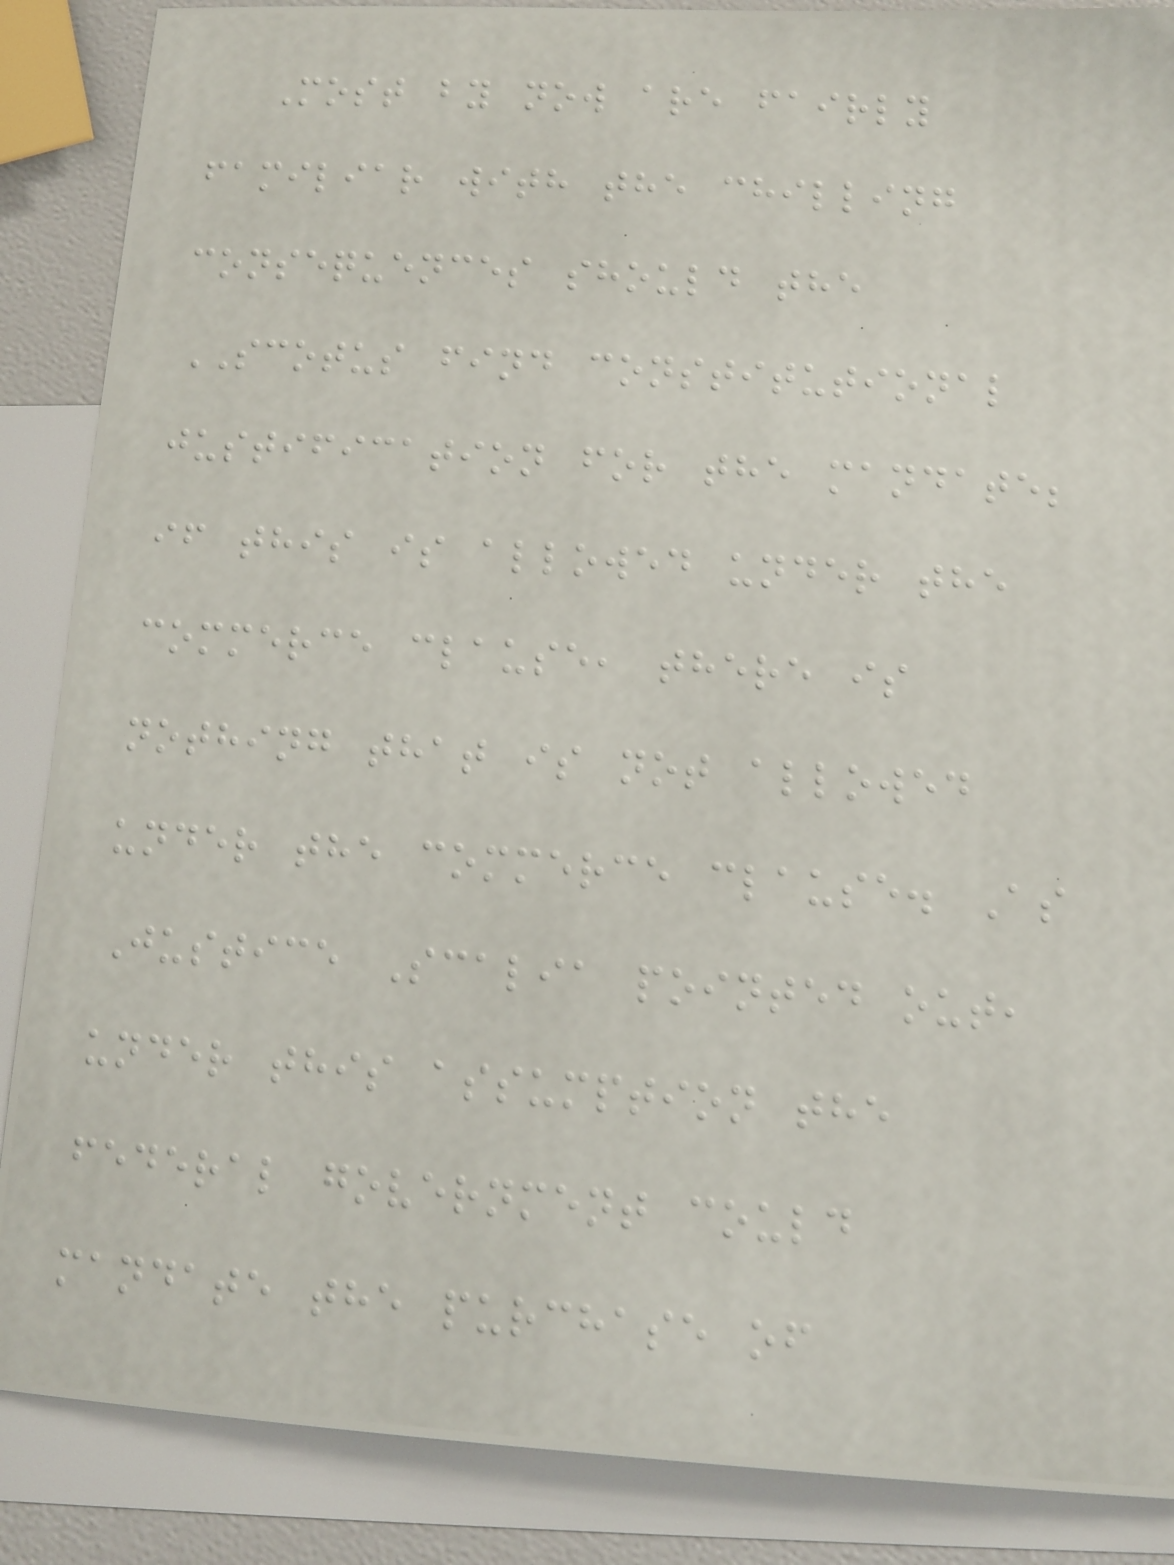Most by now are fairly
familiar with the chilling
consequences should the
SCOTUS find constitutional
justification for the mandate;
if this is allowed under the
commerce clause, there is
nothing that is not allowed
under the commerce clause. As
Justice Scalia pointed out,
under this assumption the
federal government could
mandate the purchase of
